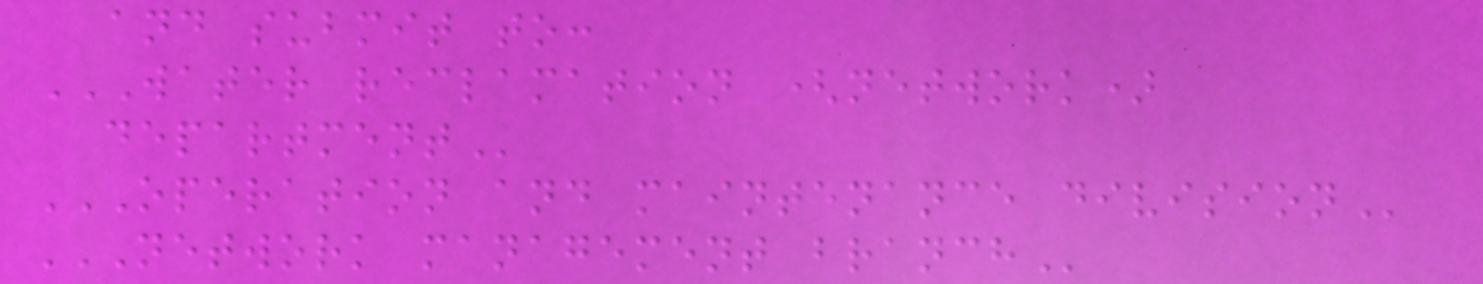and submit to:
WATER RECLAMATION (NETWORK)
DEPARTMENT
OPERATION AND MAINTENANCE DIVISION
NETWORK MANAGEMENT BRANCH
